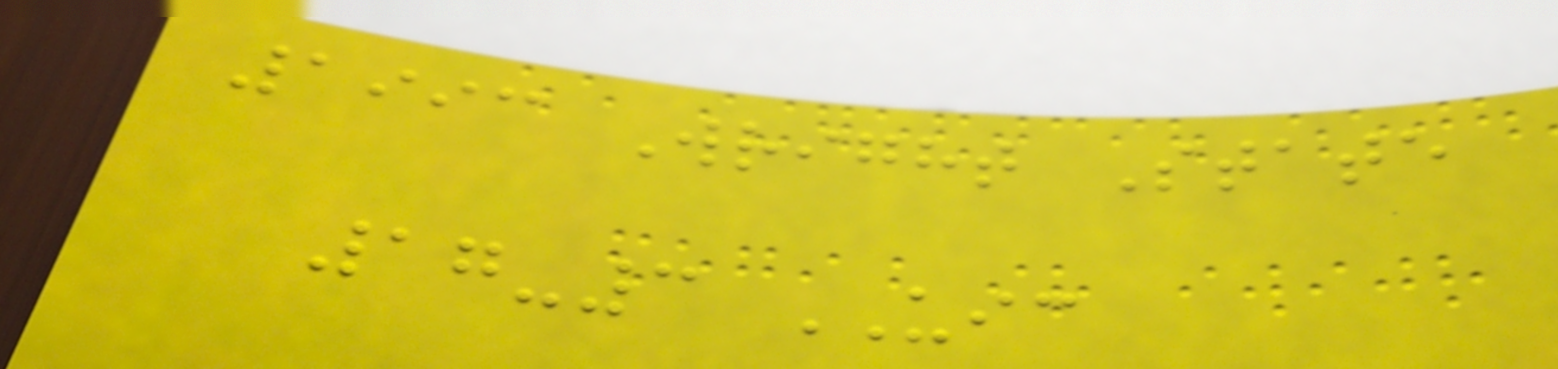1993 Wright State
17-3 UIC
